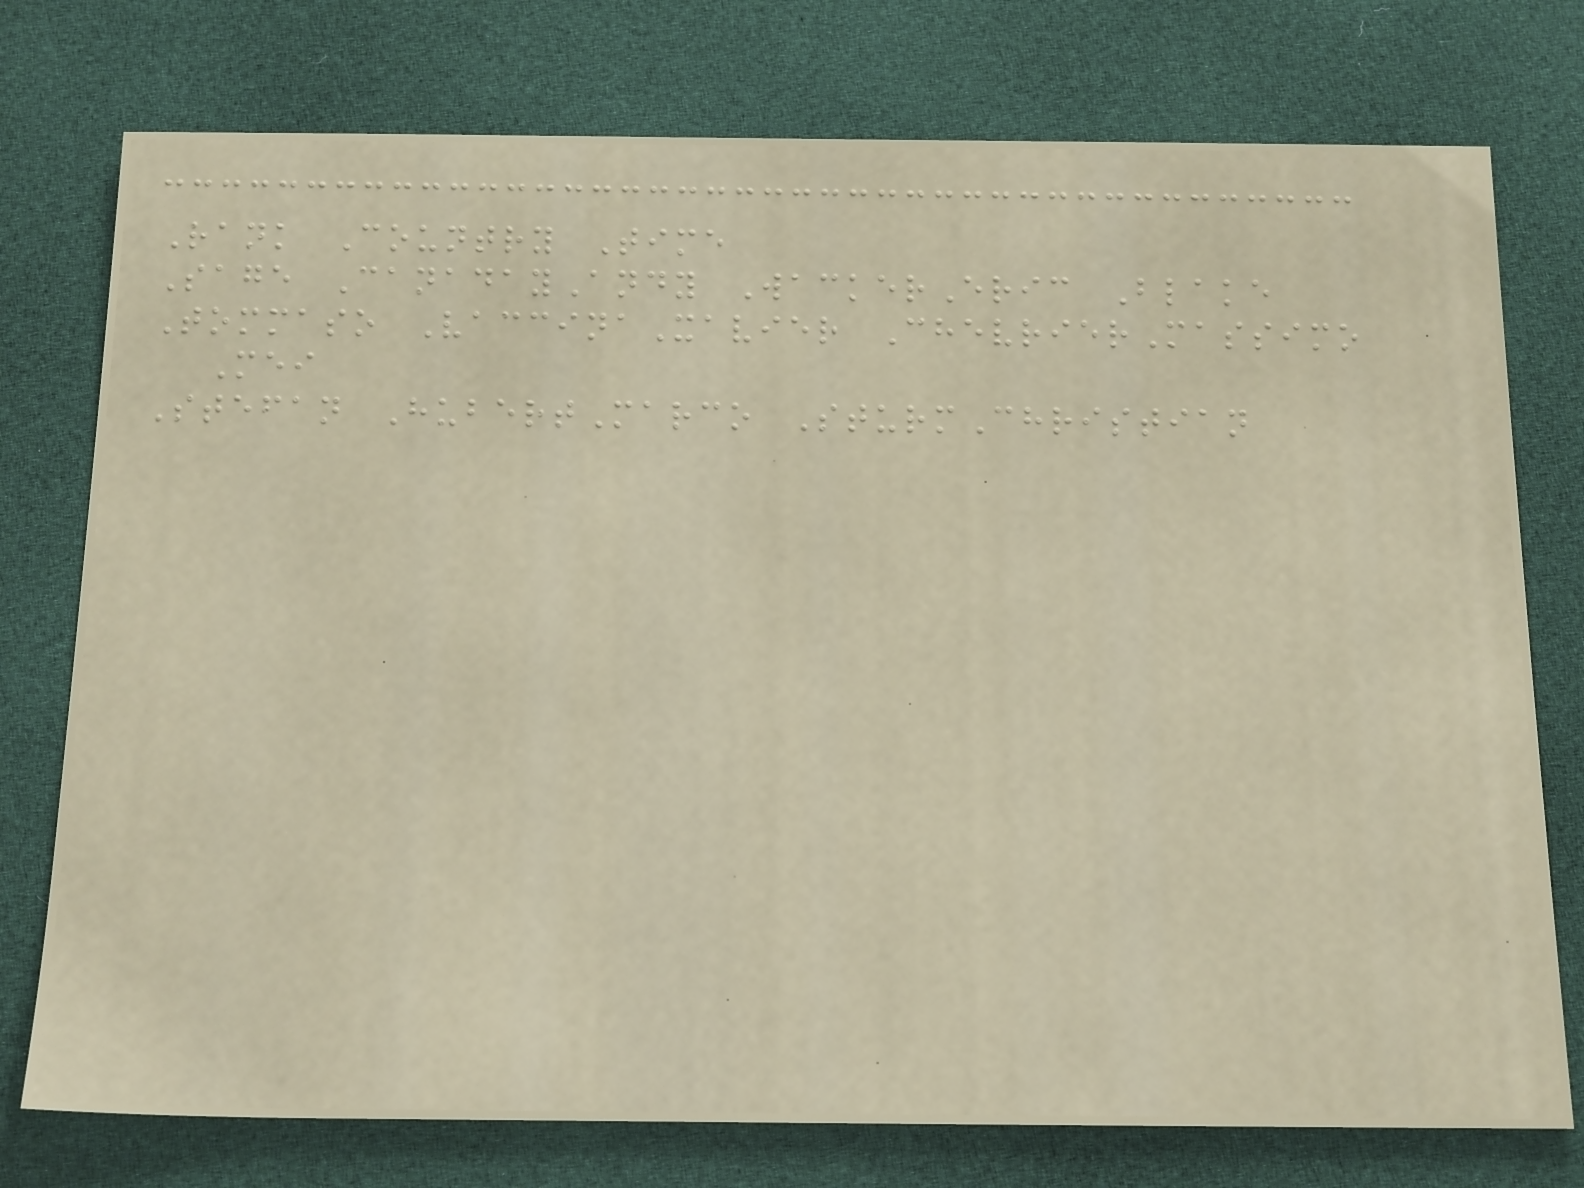Rank Country Time
Sage CanadayAndy WackerEric Blake
Tommaso VaccinaXavier ChevrierMassimo
Mei
Stefan HubertMarco SturmChristian
